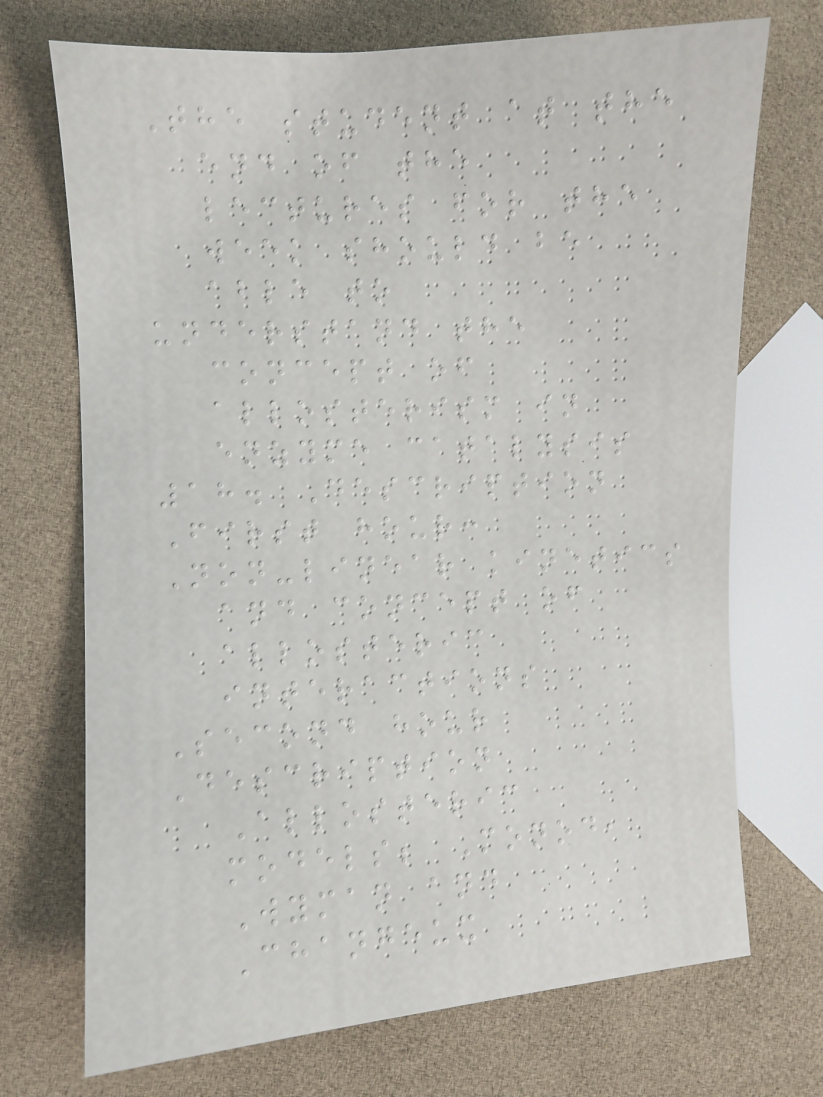The student at the
end of the
lectures for the
week should be
able to
understand the
concept of
allosterism in
enzyme catalysis
18. Description
First hour:
Non-linear kinetics
and concept of
allosteric
interactions
Second hour
Description
Allosteric
models; Monod,
Wyman and
Changeux
